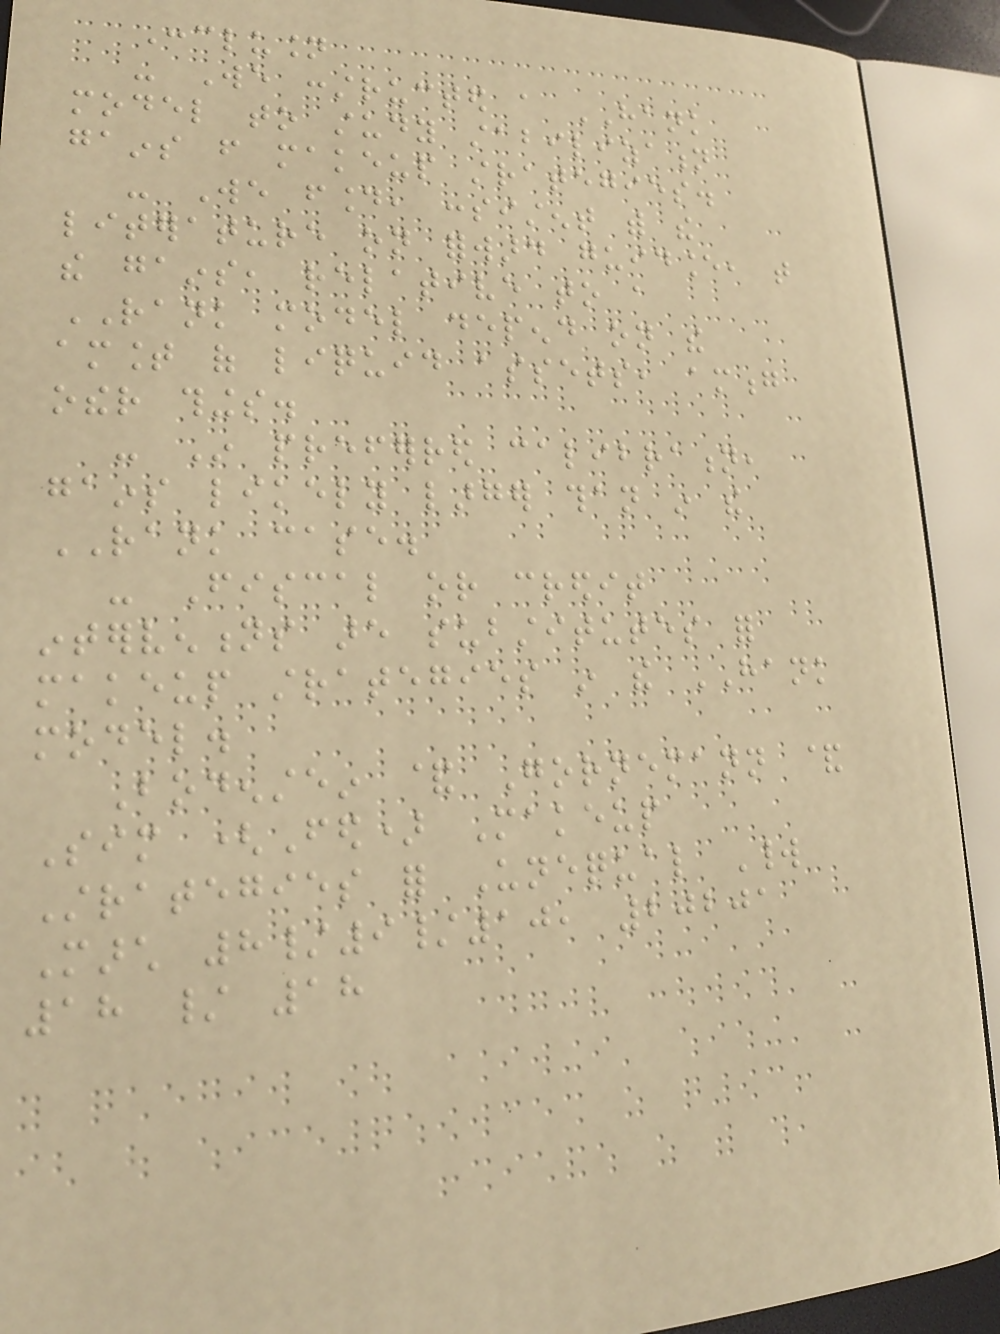Conclusion
- We constructed a HANK
model to study stabilization
gains from makeup strategies.
- We found, consistent with the
literature on forward guidance, that
the gains, relative to a
RANK model depend on the
amount of liquid assets, among
other things.
- In preferred calibration,
gains likely larger than in the
RANK case.
- Fiscal or credit
interventions are substitutes for
makeup strategies in the HANK
model.
Bodenstein & Gornemann &
Sim (Fed) Makeup
Strategies for Unequal World
March 8/9/10, 20201
18 / 18
